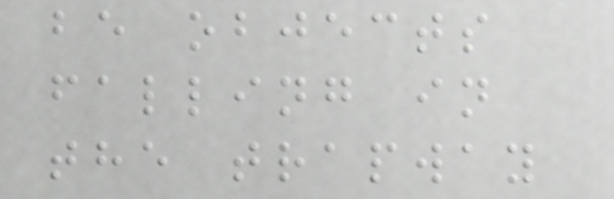be objects
falling in
the trapway
